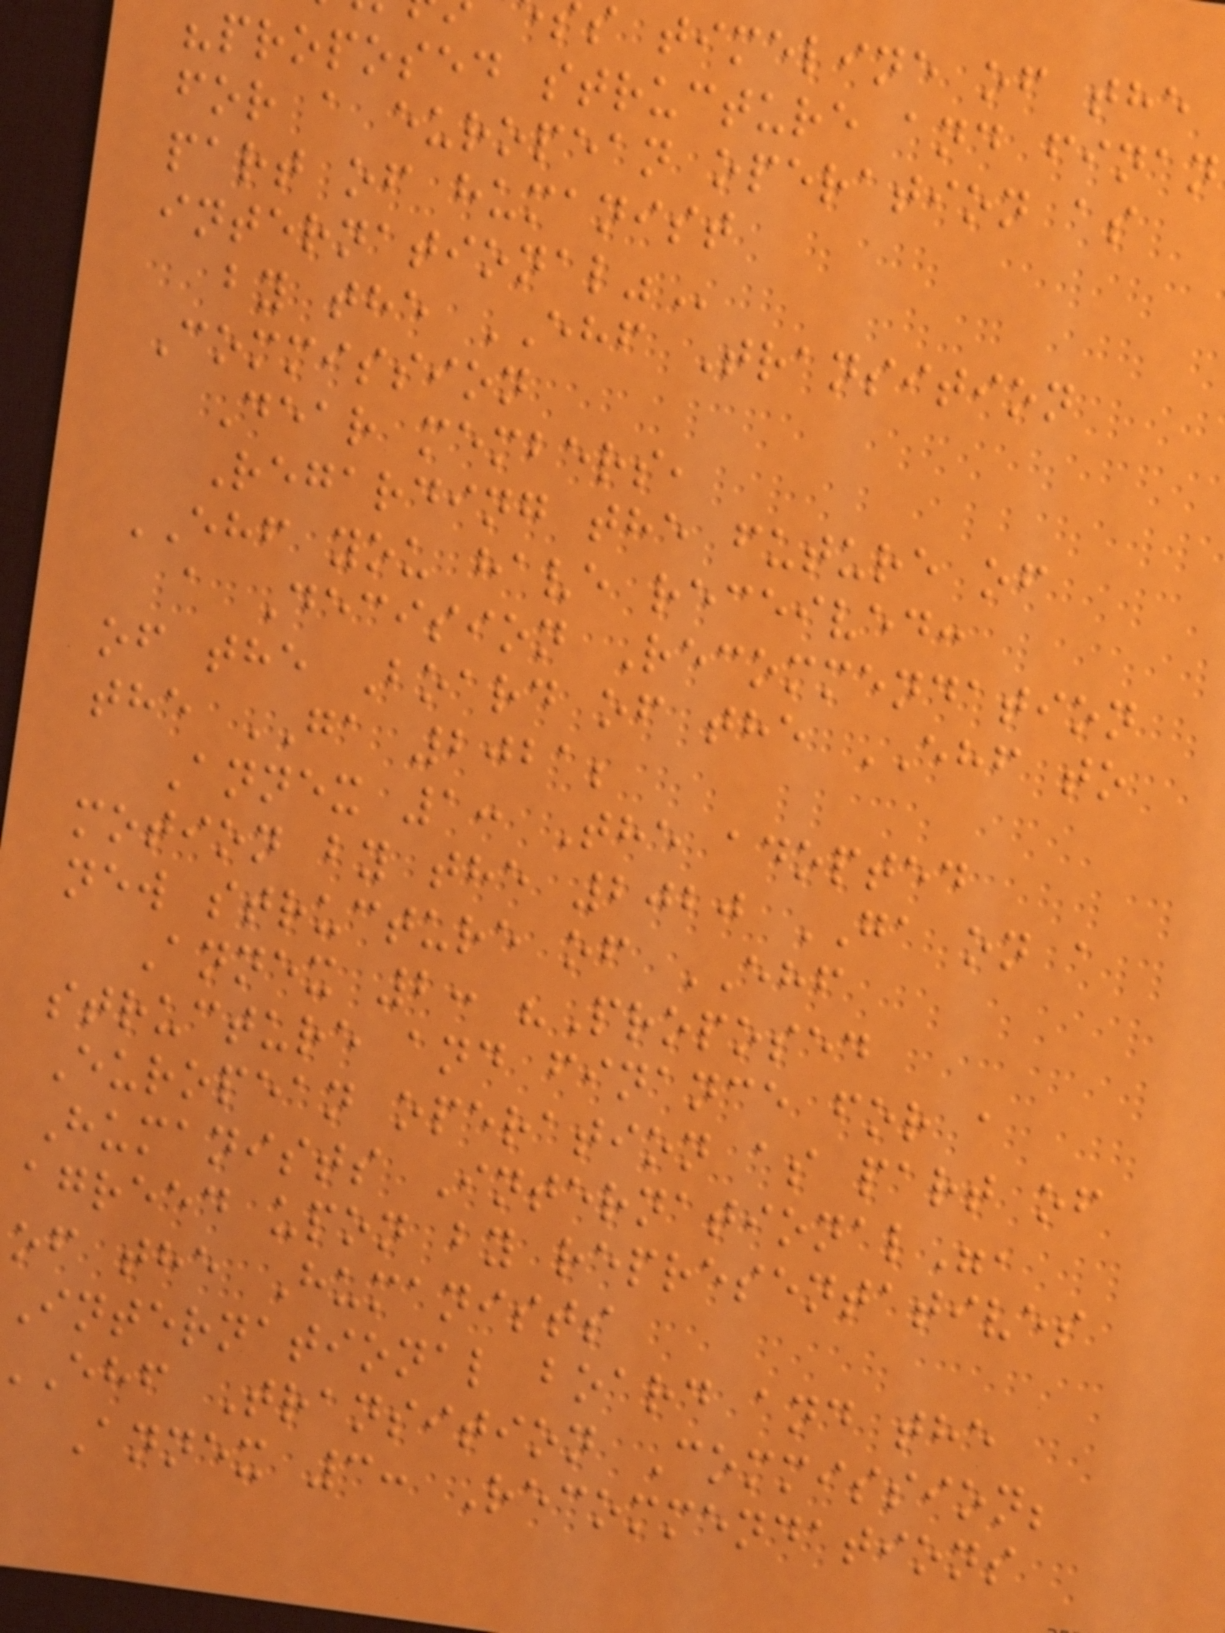s timeline of the
"proposed structure and
for a european operation as
part of humanist
by the EHF Transition
Commission
Dear members,
Regarding the future of
EHF you have received:
a Decision Recommendation
of the Board of the EHF to
the GA 2021;
Annex 1: The adopted
motion by the 2020 GA on a
new structure of EHF
Annex 2: "Proposed
structure and finance for a
European operation as part of
Humanists International",
agreed upon by representatives
of the Humanists
International board and the
ehf Transition Commission;
Annex 3: Recommendations
